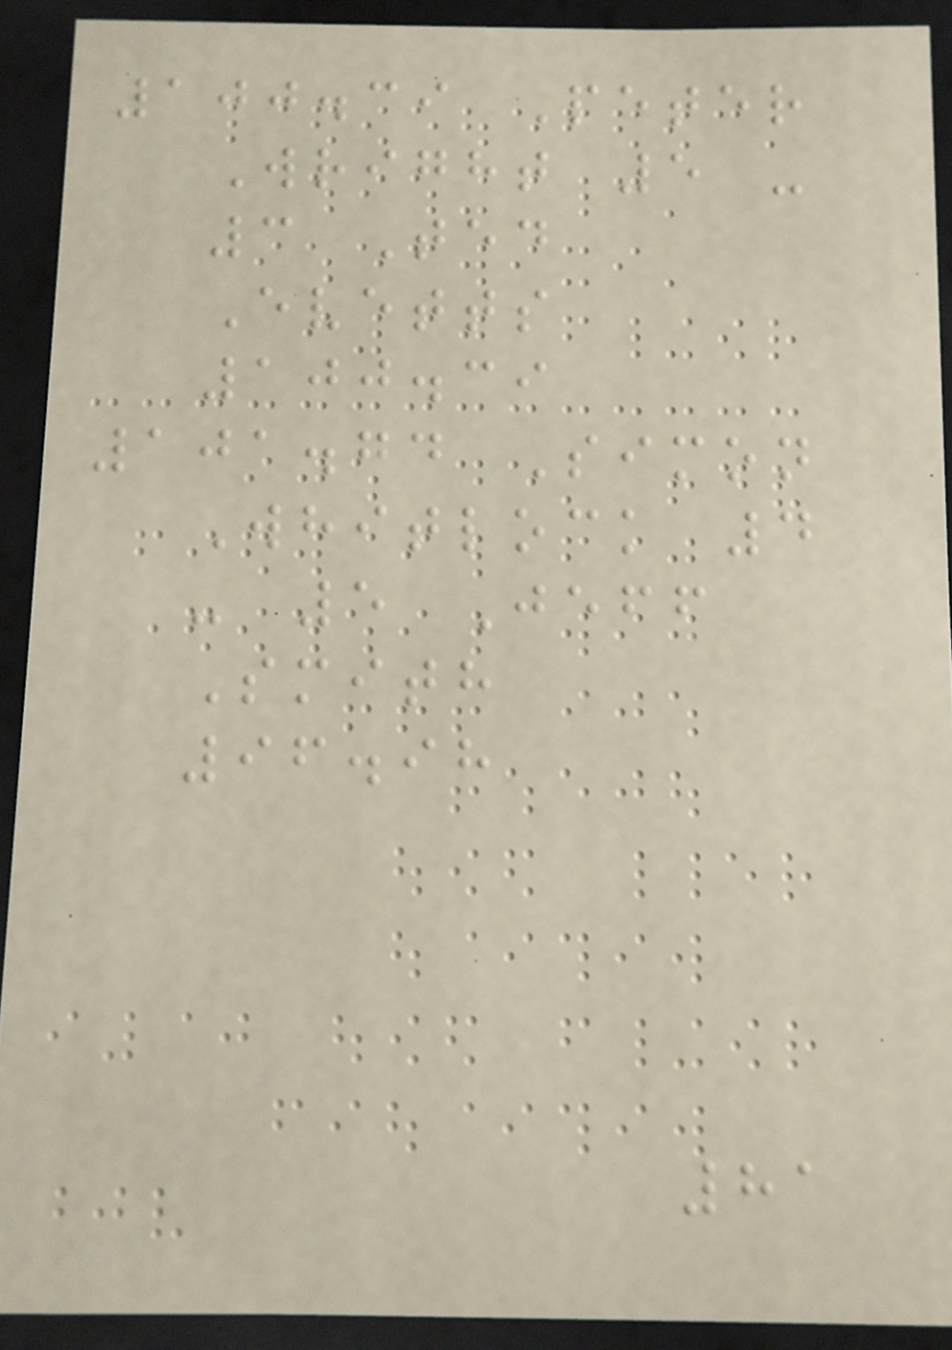100.39 Peter
Wright 5 -
3 Ted
Evetts
100.39
101.74 Simon
Whitlock 4
- 5 Jeff
Smith
96.98
81
